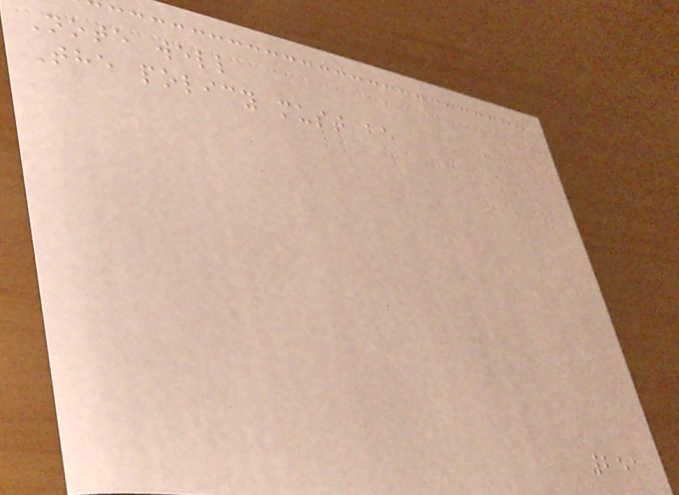Note well
The policy must be
251
